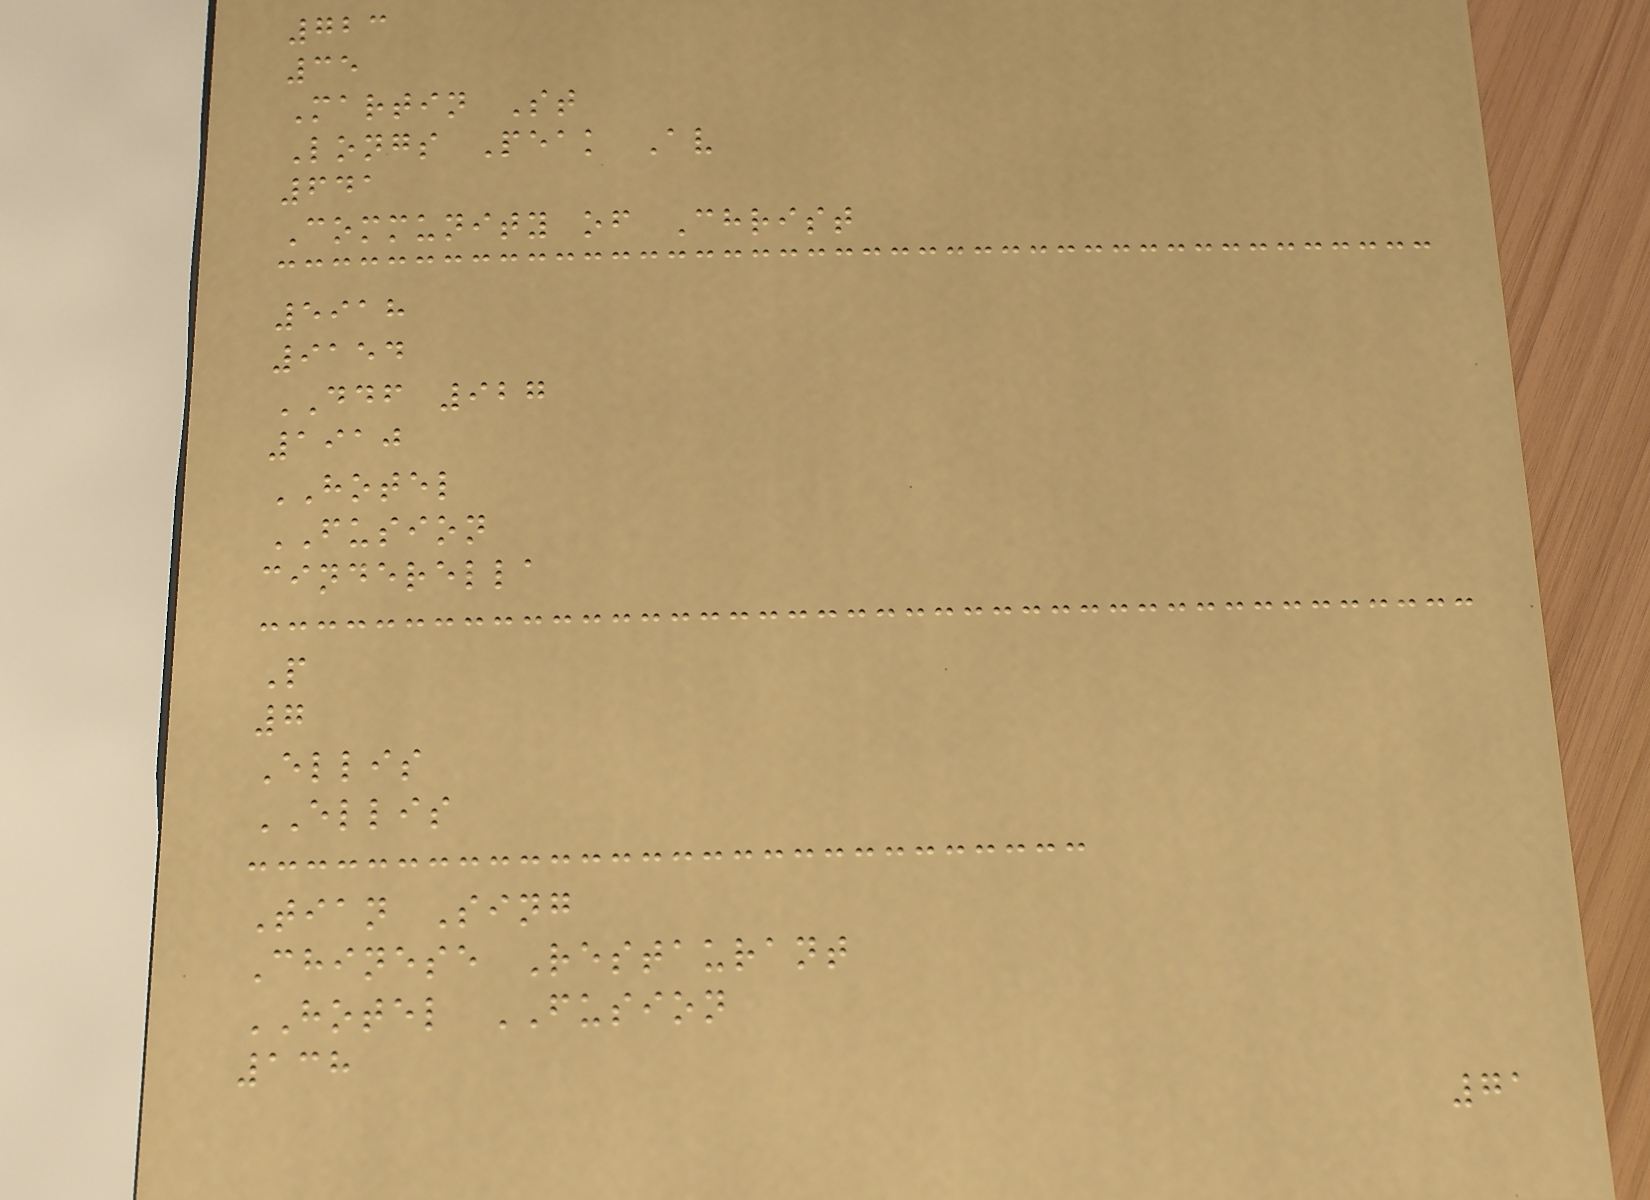723
35
Martin St
Longs Peak Av
641
Community of Christ
5918
9154
DDF 927
1910
HOTEL
FUSION
cinderella
P
7
Ellis
ELLIS
Tian Sing
Chinese Restaurant
HOTEL FUSION
138
71
